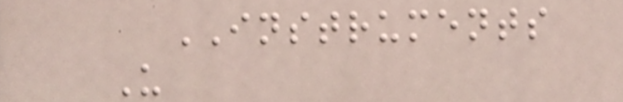INSTRUMENTS
U
